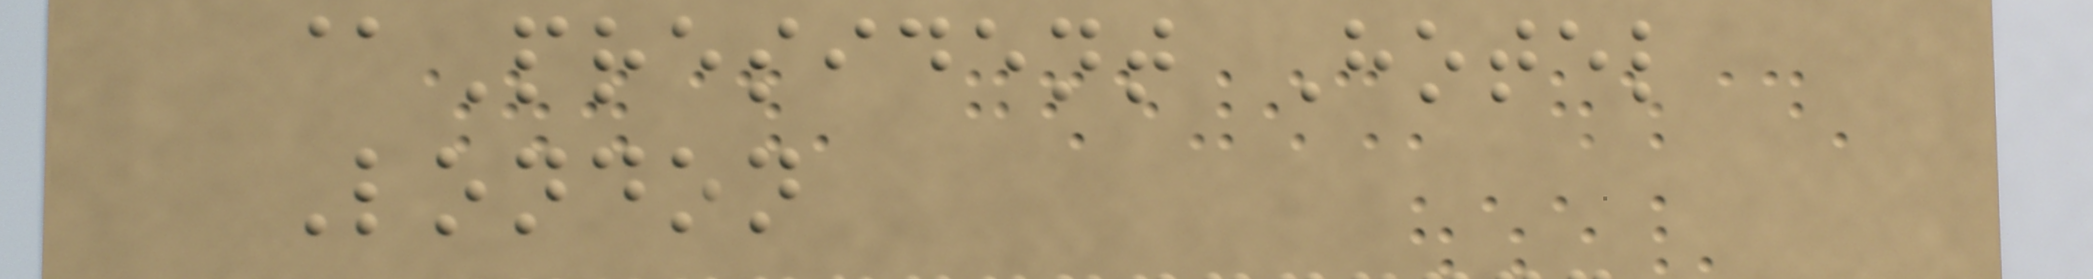@President Hotel
London
